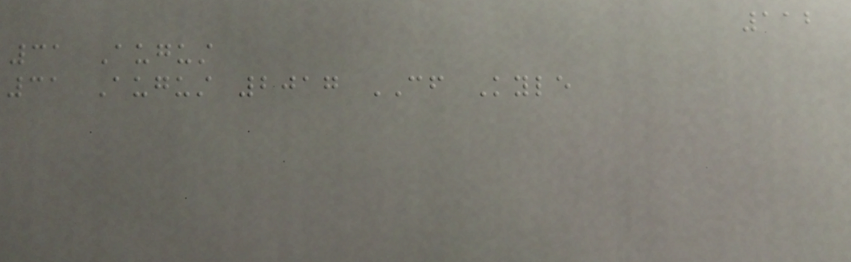112
31 August
31 August 2017 CF Kyle
